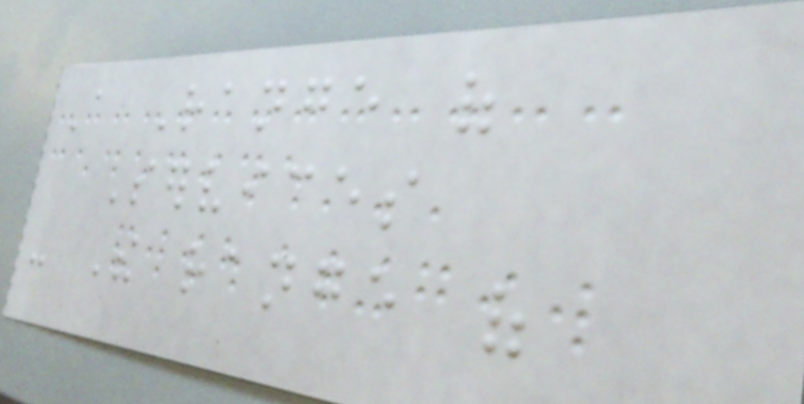A Range of
Services
- The range of
